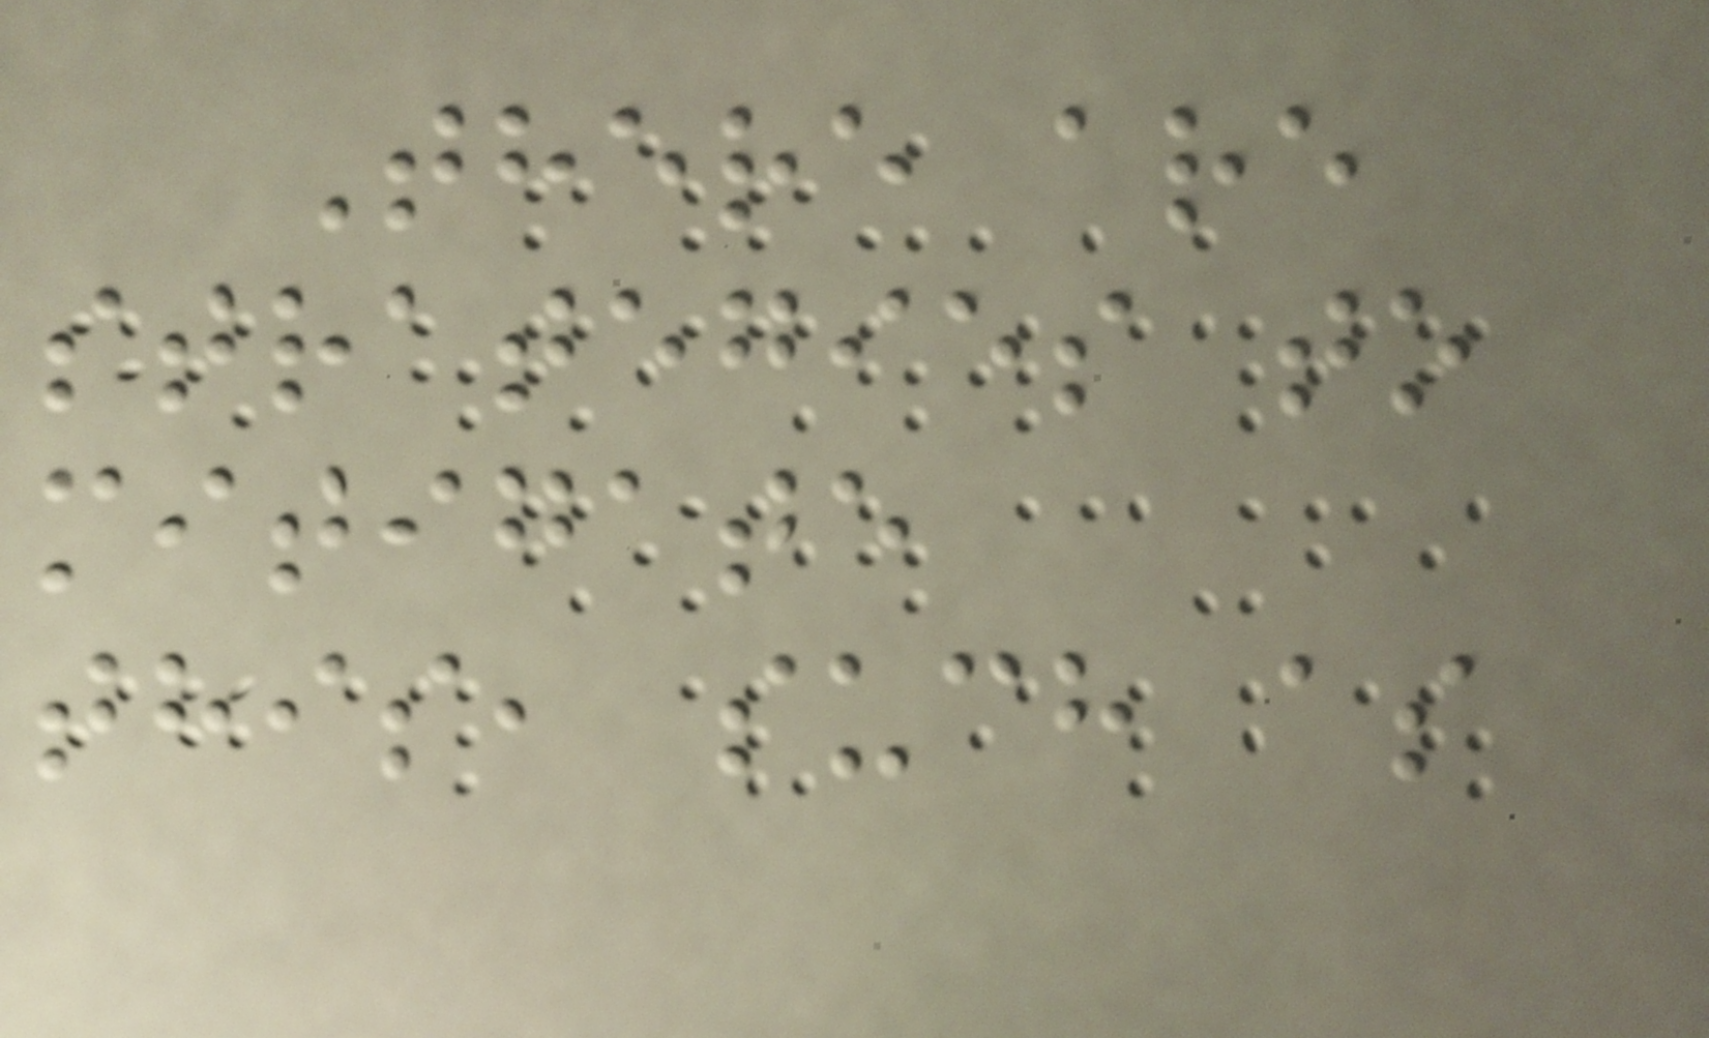There are
strategies to
mitigate
this, such as
